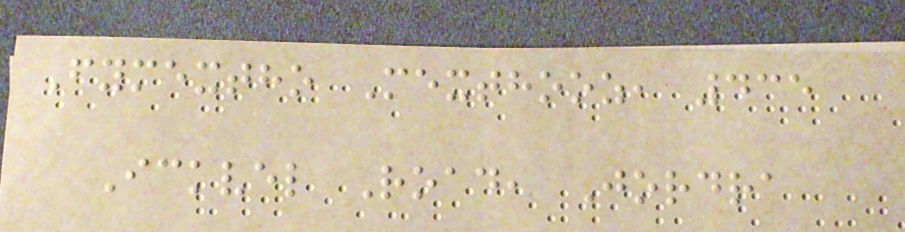Fymextho Mexthooz, 435
Ickvel Road, Jordra
